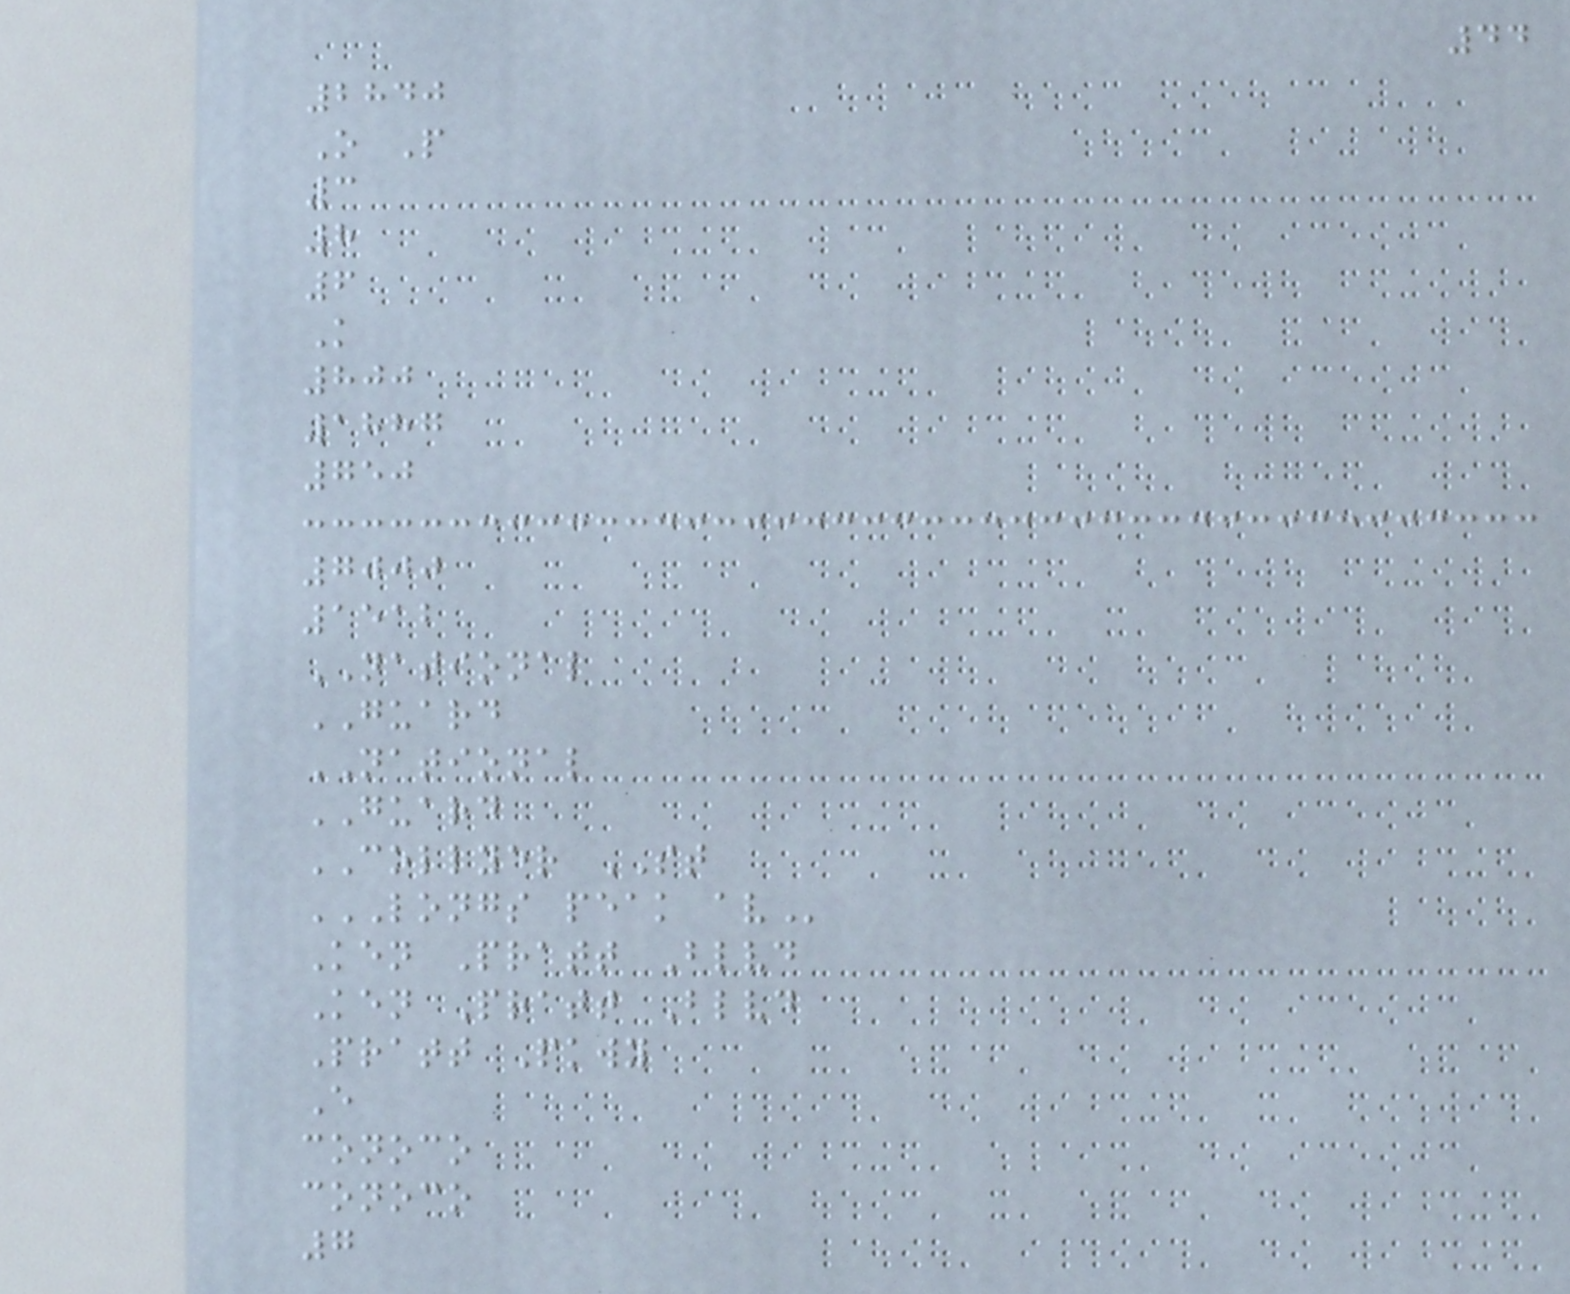44
2840
O P
3
8
6
K
800
1887
750
7000
1512
NATIONAL
GUARD
NATIONAL
GUARD
COLLYER ST
LONGS PEAK AV
Ken Pratt Blvd
Ken Pratt Blvd
Pratt Pkwy
E
conoco
conoco
7
